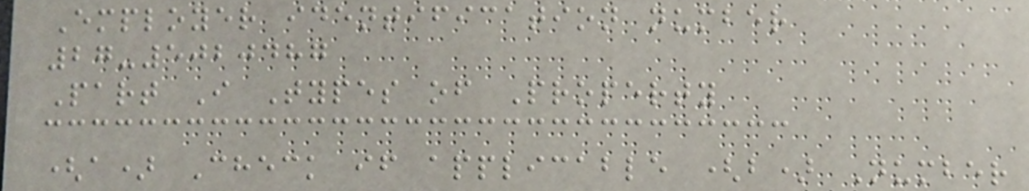Employer identification number
27-5020487
Part I Types of Property
(a) Check if applicable (b) Number
